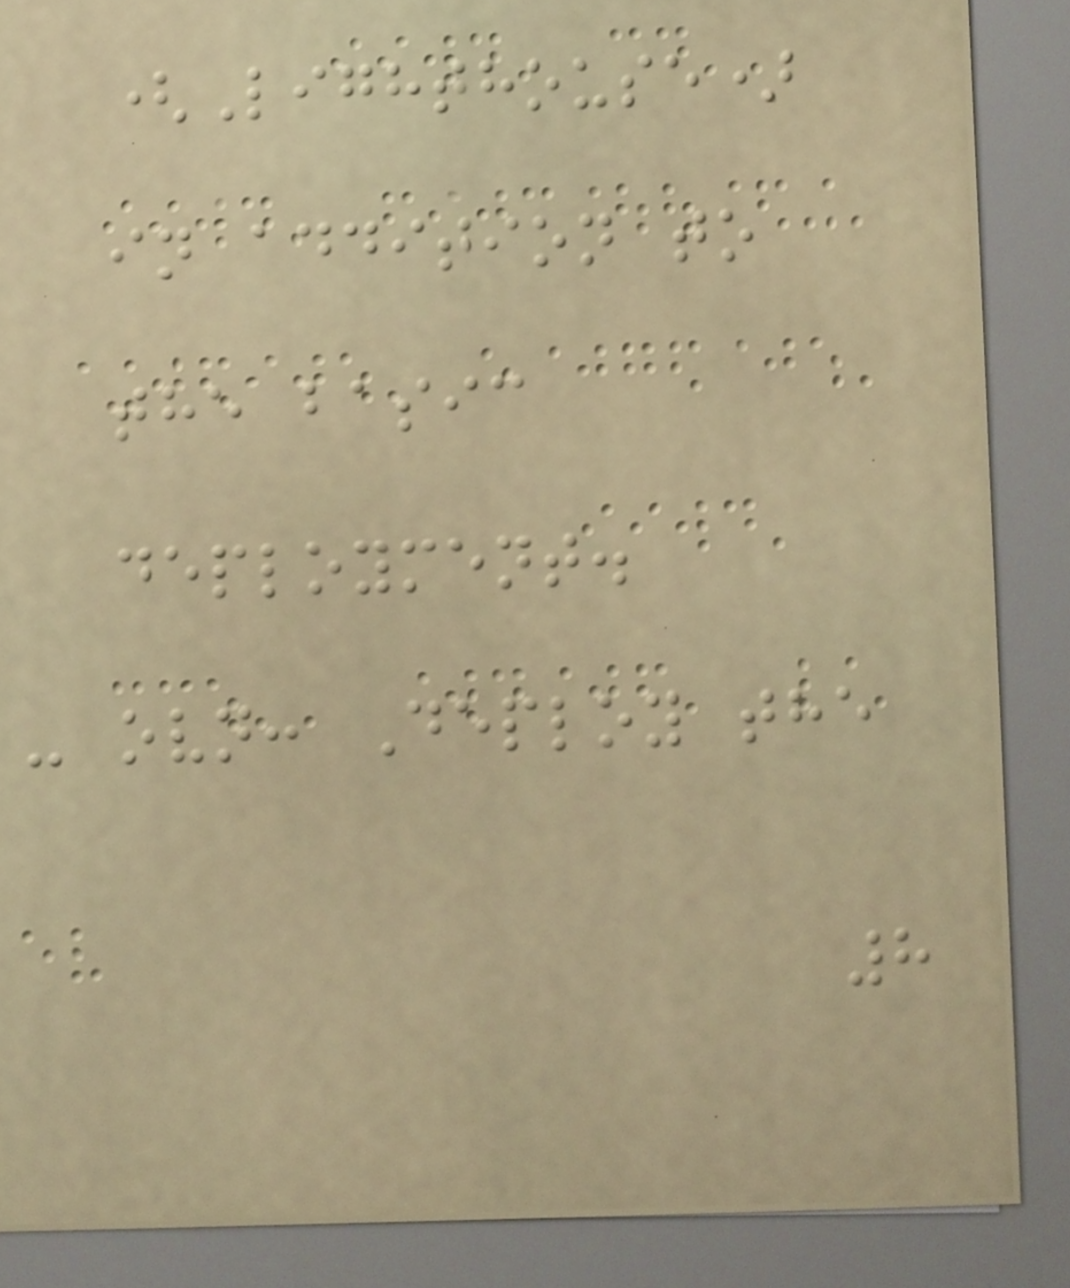(Lighthouse)
in addition to
the basic
deployment.
- ovn: Deploy the
8
